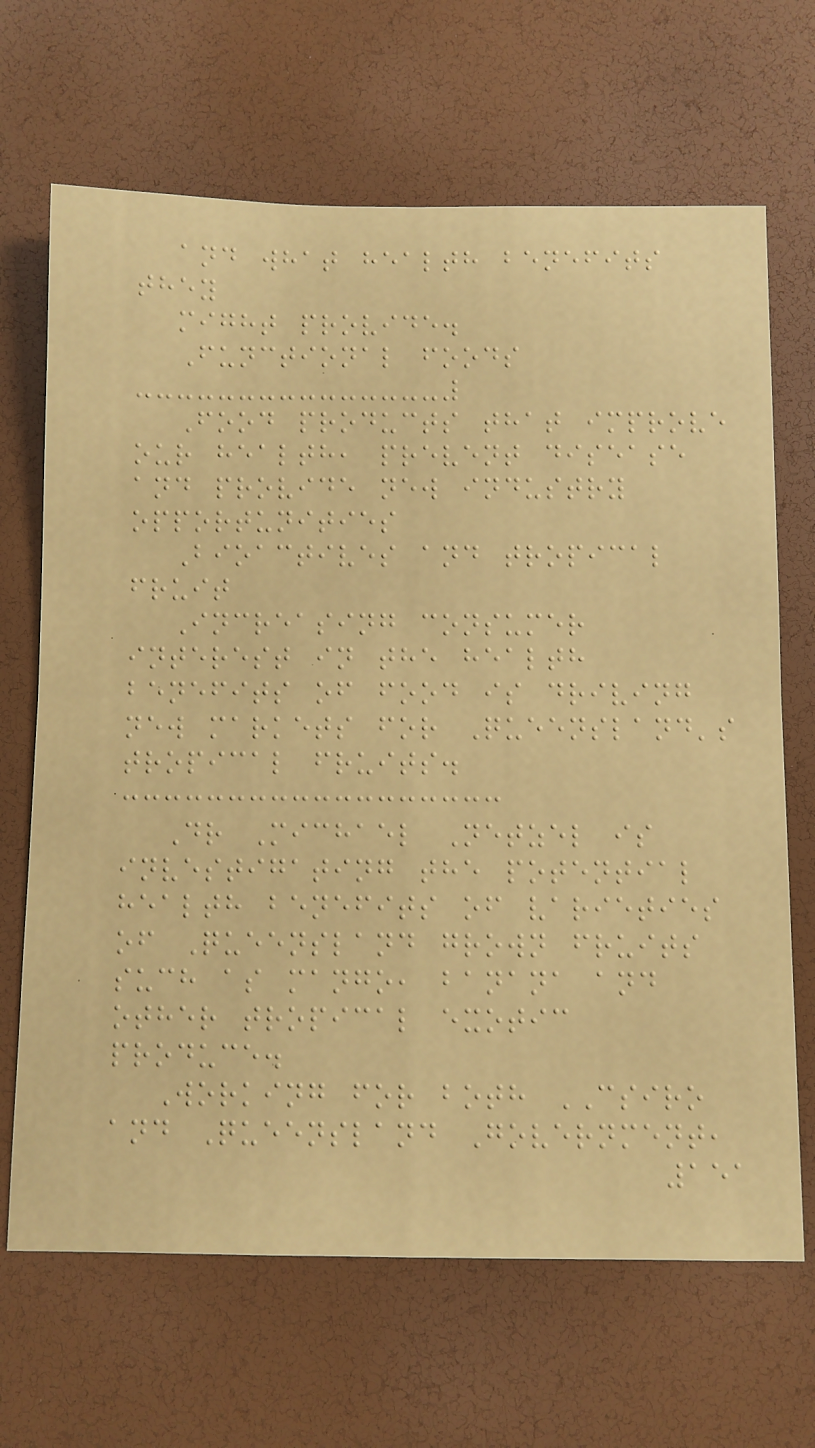and what health benefits
they
might provide.
Functional foods
Food products that improve
our health, prevent disease
and provide new industry
opportunities
Bioactives and tropical
fruit
Increasing consumer
interest in the health
benefits of food is driving
new markets for Queensland's
tropical fruits.
Dr Michael Netzel is
investigating the potential
health benefits of varieties
of Queensland grown fruits
such as mango, banana and
other tropical exotic
produce.
Working for both CSIRO
and Queensland Government,
151
